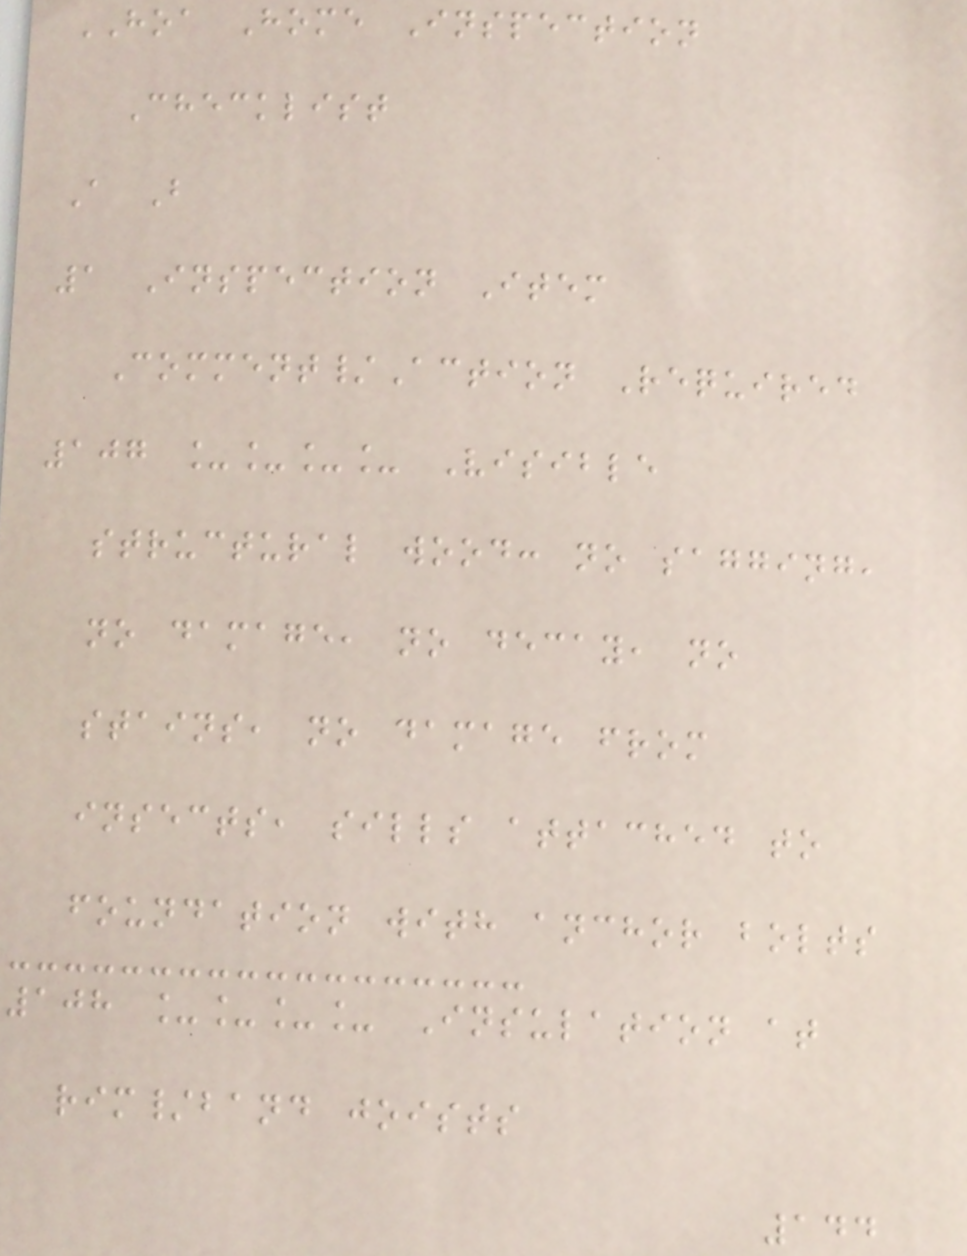HOA Home Inspection
Checklist
A B
1 Inspection Item
Comment/Action Required
107 ____ Visible
structural wood: no sagging,
no damage, no decay, no
stains, no damage from
insects, sills attached to
foundation with anchor bolts
108 ____ Insulation at
rim/band joists
144
